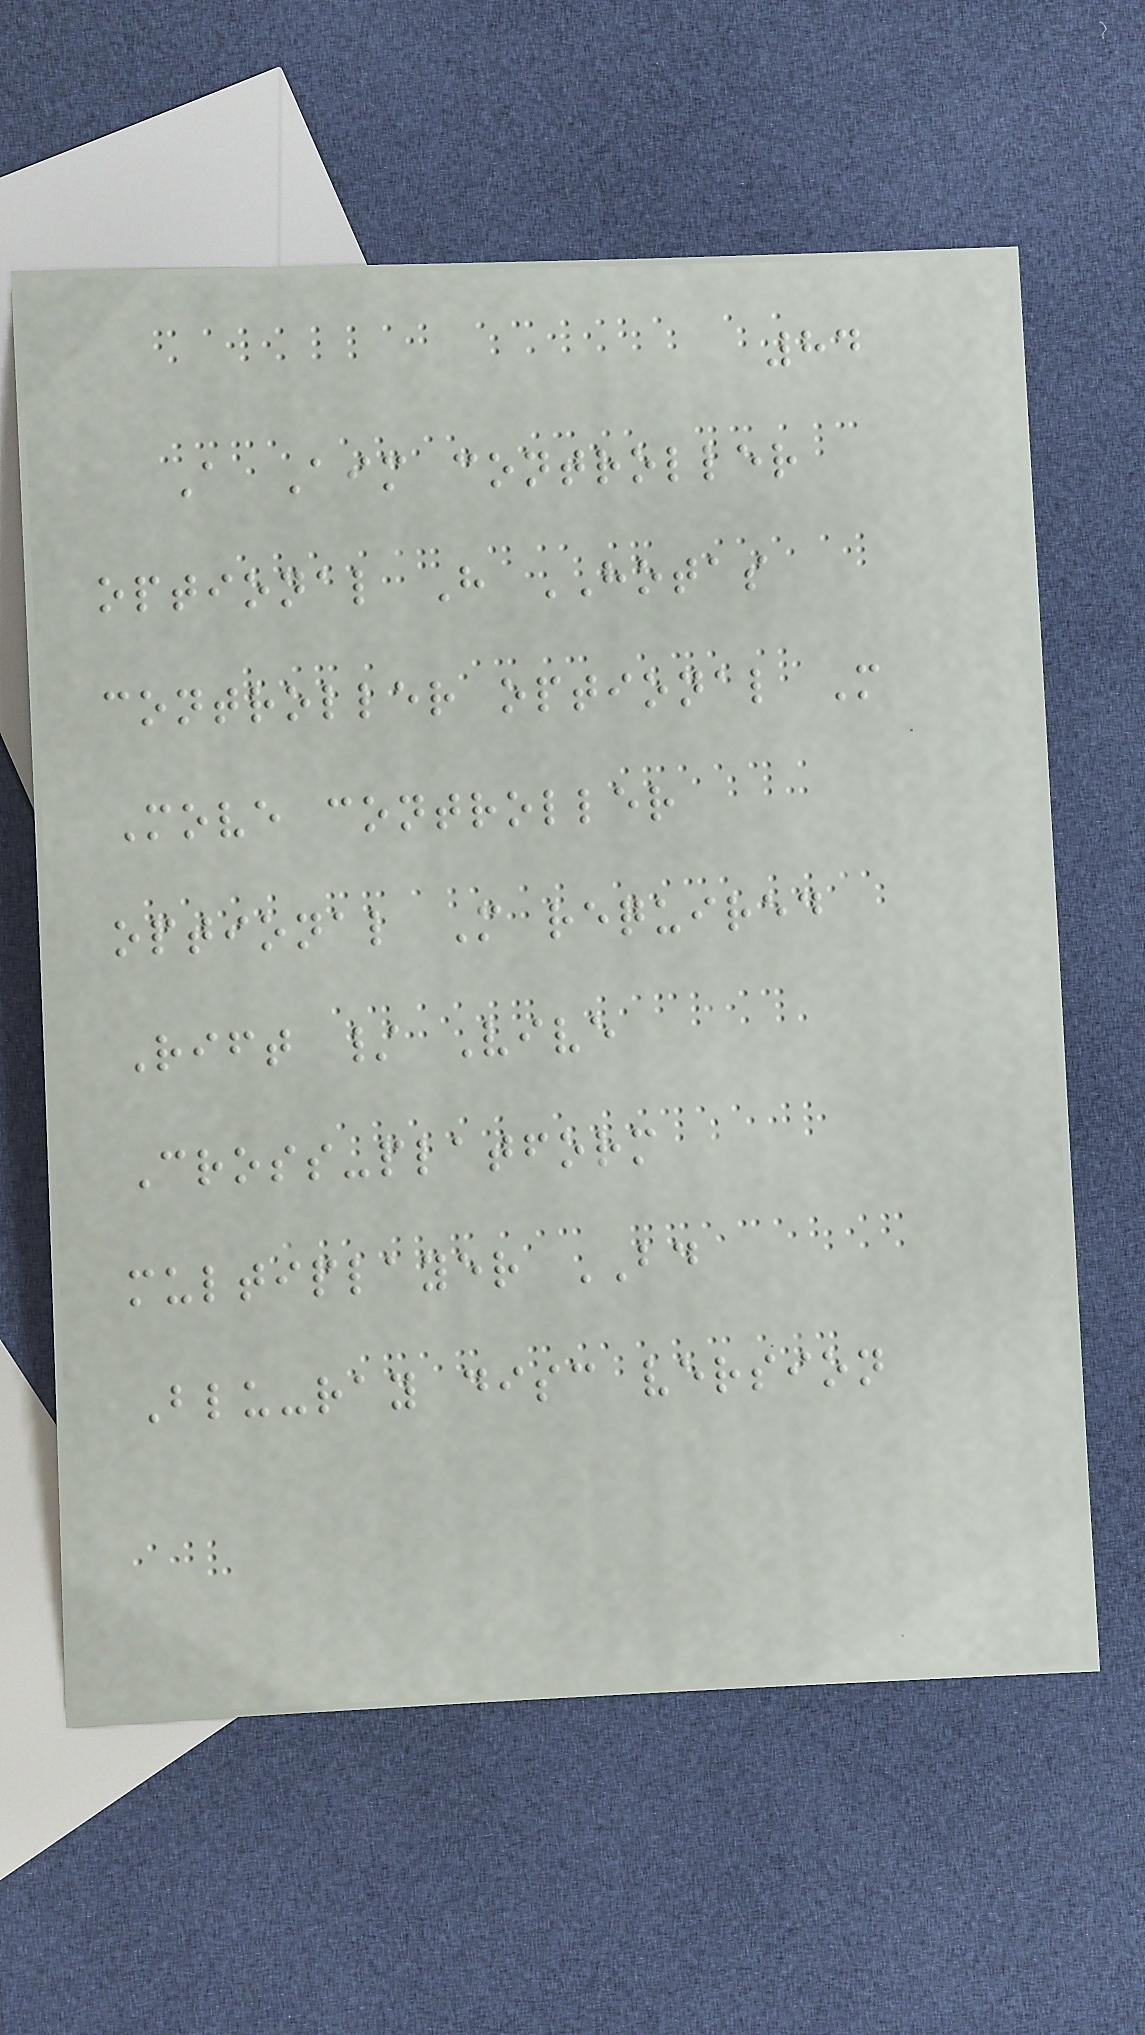84
A Aim controller
optional H HOTAS
controller optional M
Move controller
optional M required
Rift / Vive
Cross-platform
multiplayer BD
Blu-ray disc version
